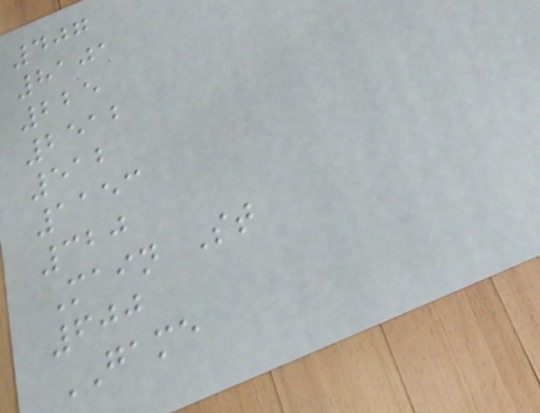407
8101
225
2512
512
1153
320
Main St
600
GAME
